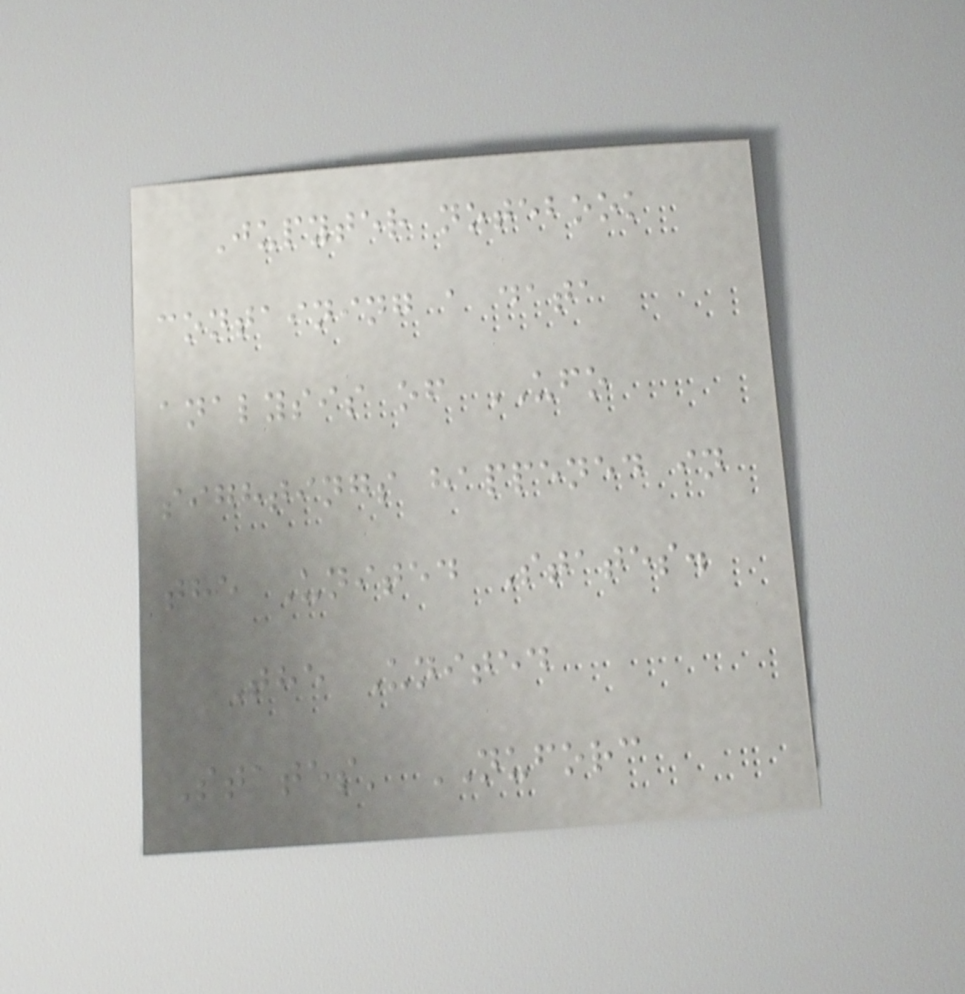Jupyter notebook
containing a data
analysis of UFO
sightings happened in
the United States.
The United
States' NUFORC
